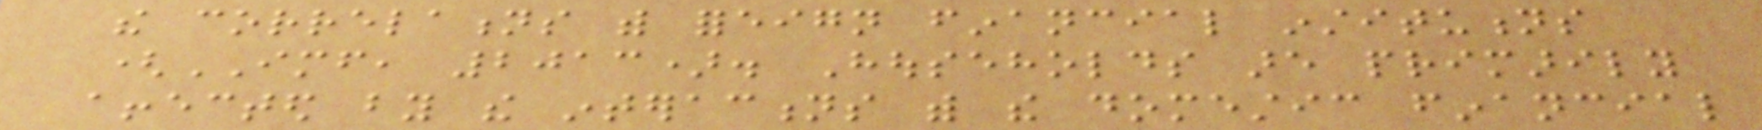the correlations with foreign financial institutions
(IMF, 2013). Households are primarily
affected by the interactions with the domestic financial
